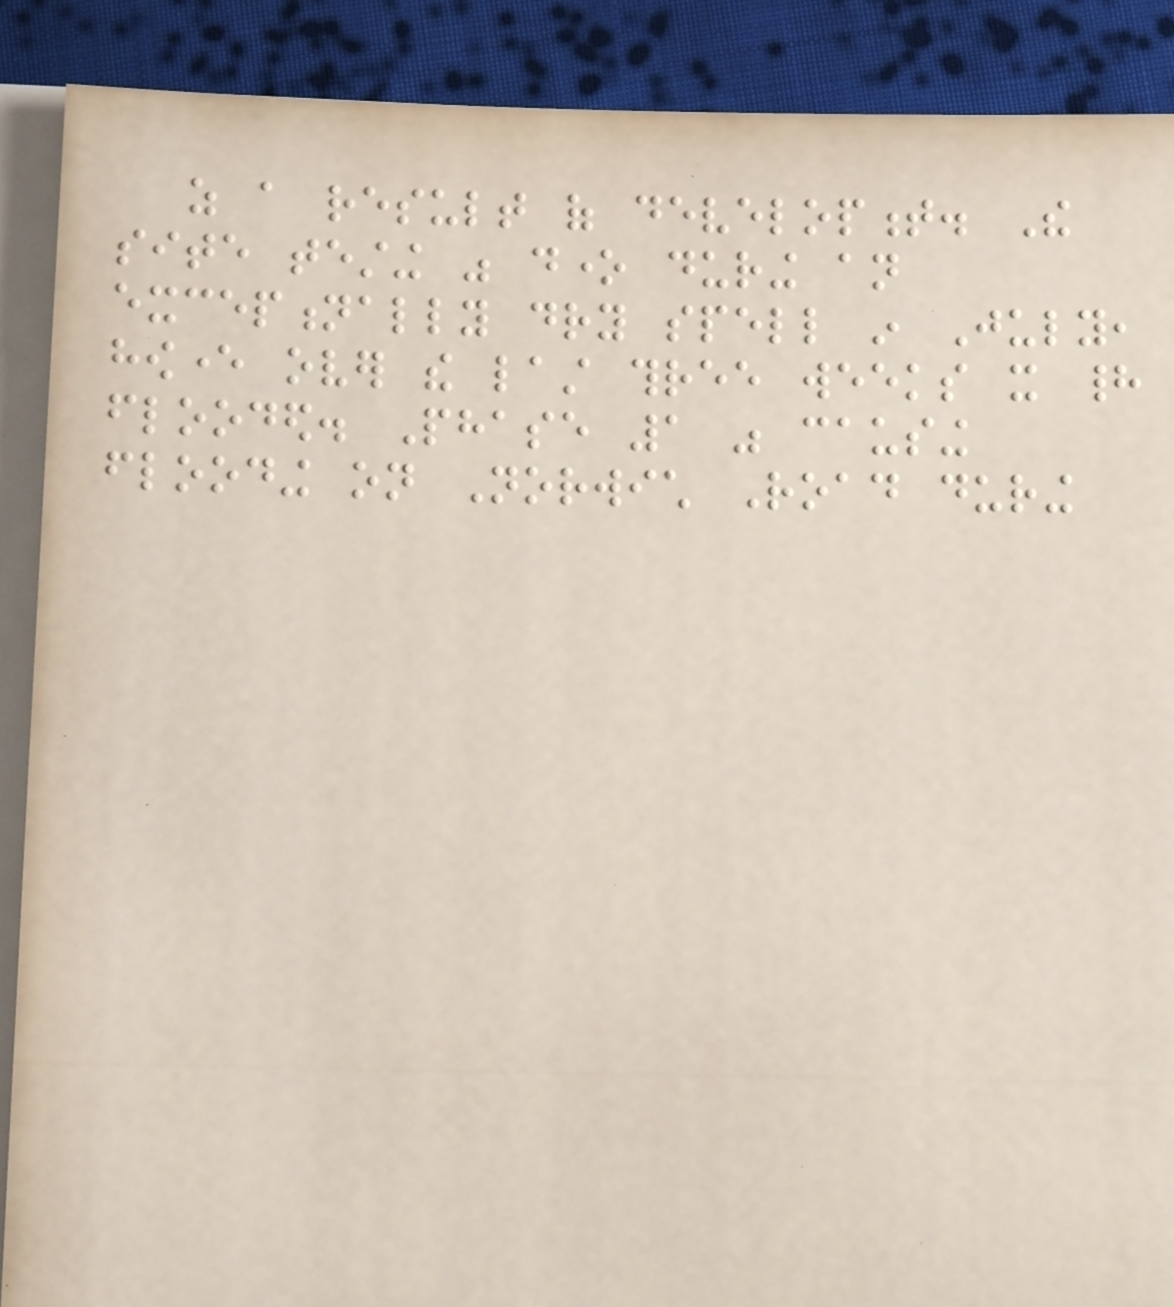as a result of development. The
site testing was done during an
exceptionally dry spell in July,
however over the last three weeks it had
flooded. Phase 1 was causing
flooding on Norwich Road during
